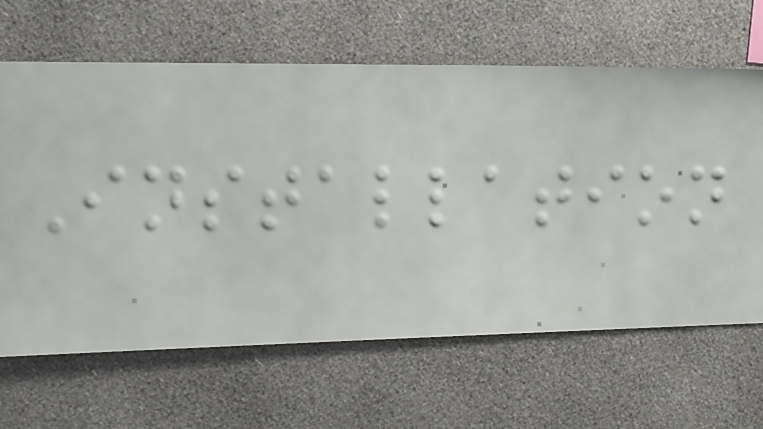Installation
